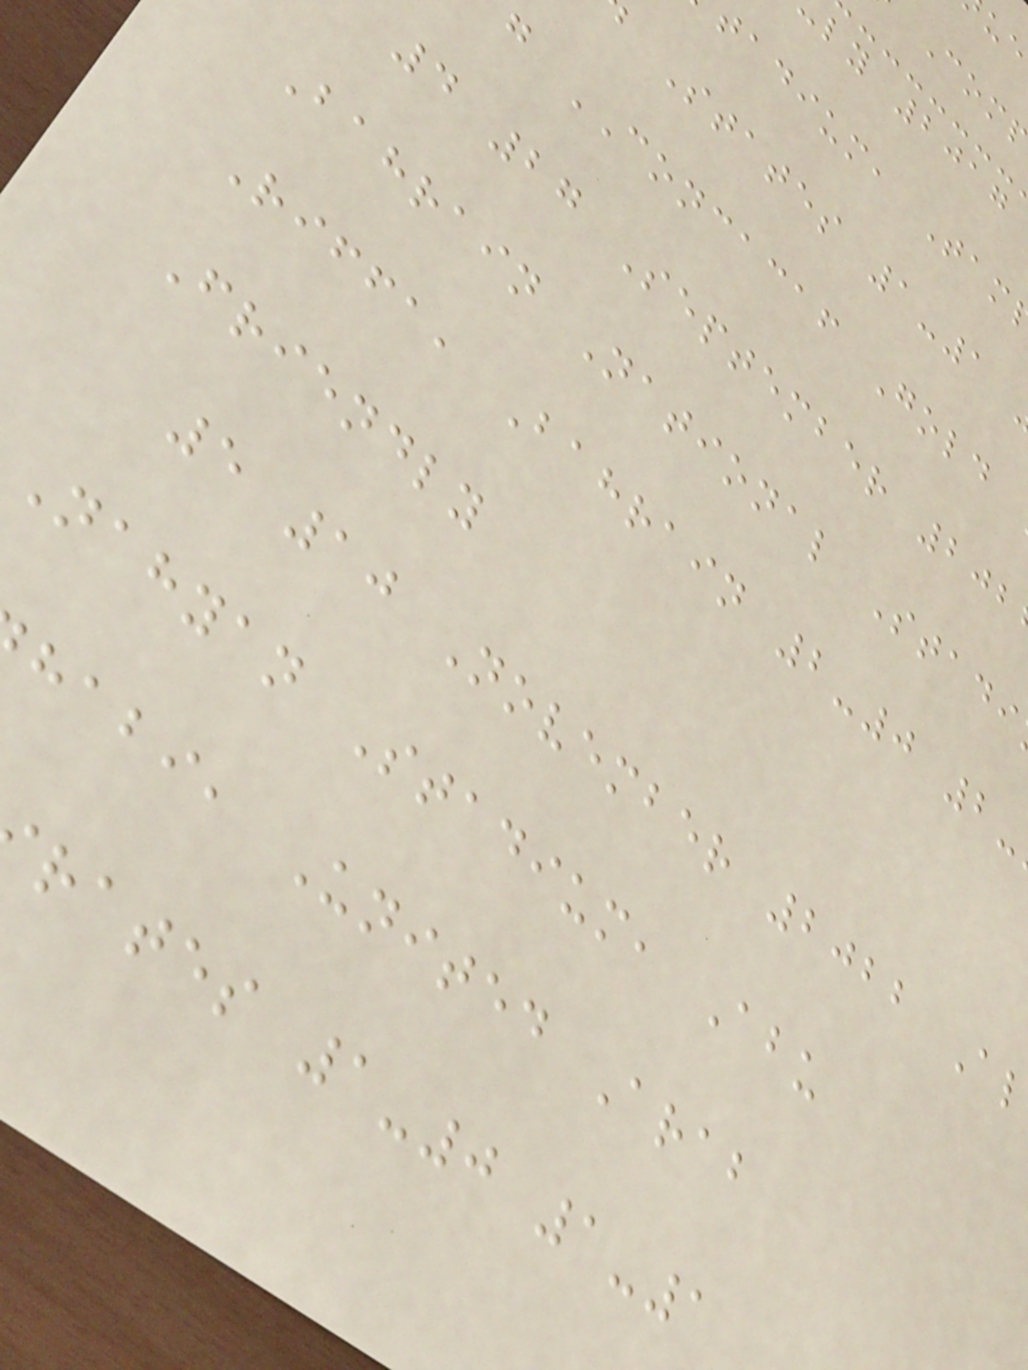ly 2017
tadium, Tam
States 1-1
g CONCACAF Gold
4 27 September 202
Bahrain National Stadi
Riffa, Bahrain 2-0 2-
Friendly
5 10 November 2022 Al
Nahyan Stadium, Abu
habi, United Arab
rates 1-0 1-1
